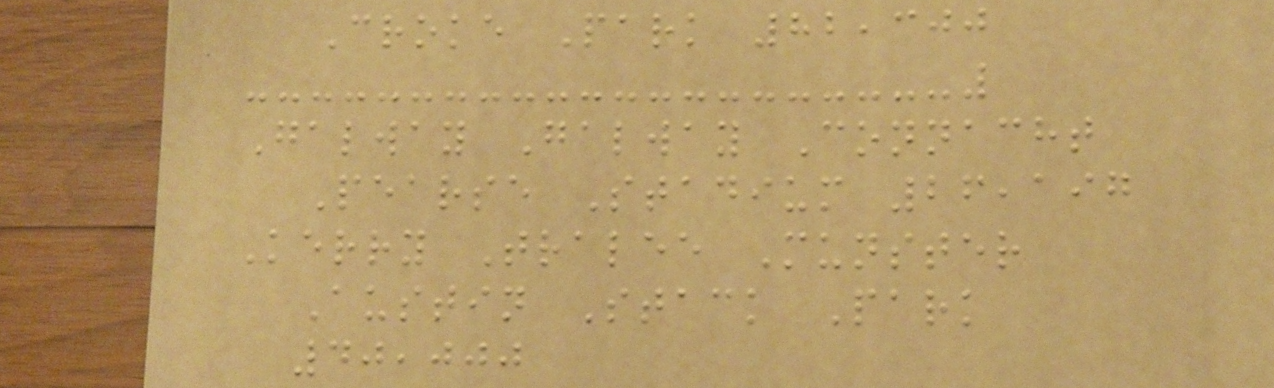Croke Park 82,300
Galway Galway Connacht
Pearse Stadium 26,197
Kerry Tralee Munster
Austin Stack Park
40,000
